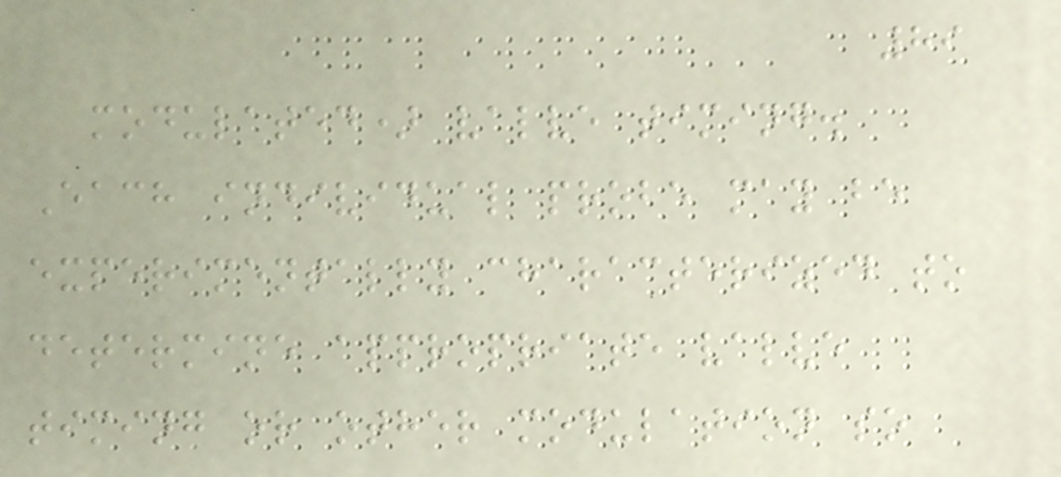89
modulated) valve timing.
Each individual probe may be
experimentally characterized to
determine appropriate valve
timing or other modulation so
